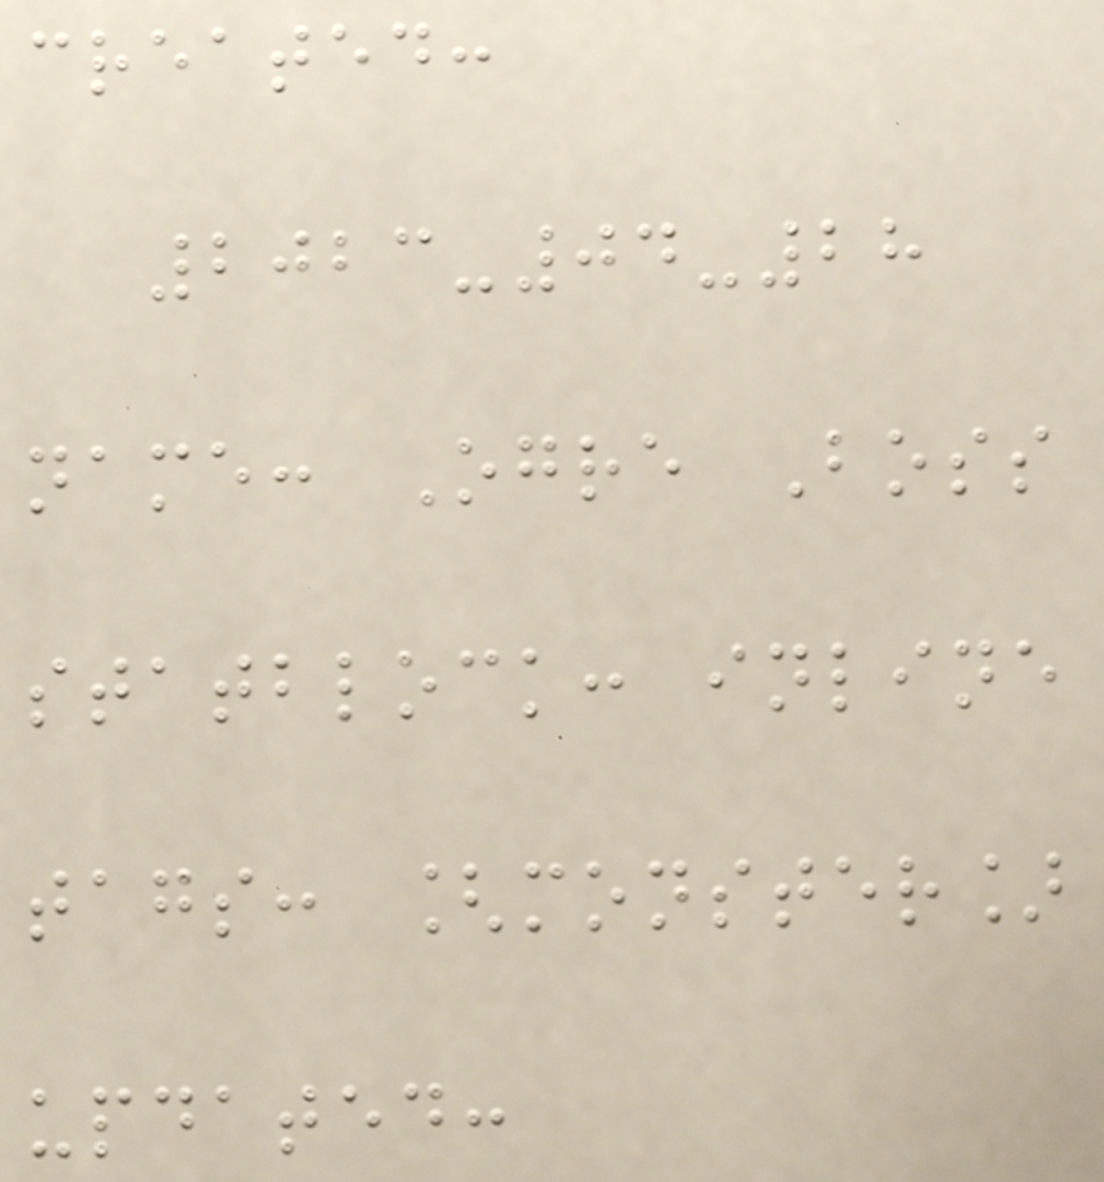created:
2023-04-28
name: Ogre Boss
statblock: inline
tags: [monster]
updated:
